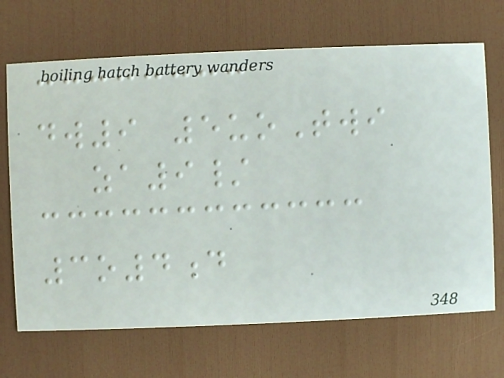dw9 5uoTwi
za9/
3o4d
